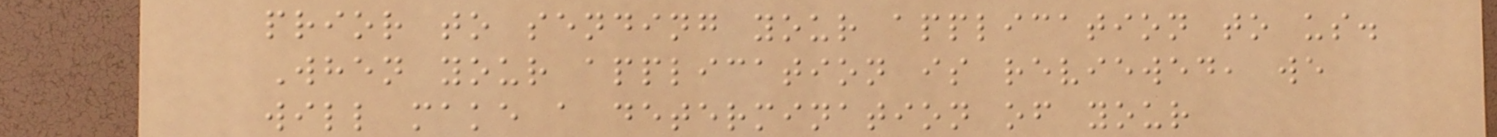prior to sending your application to us.
When your application is reviewed, we
will make a determination of your
